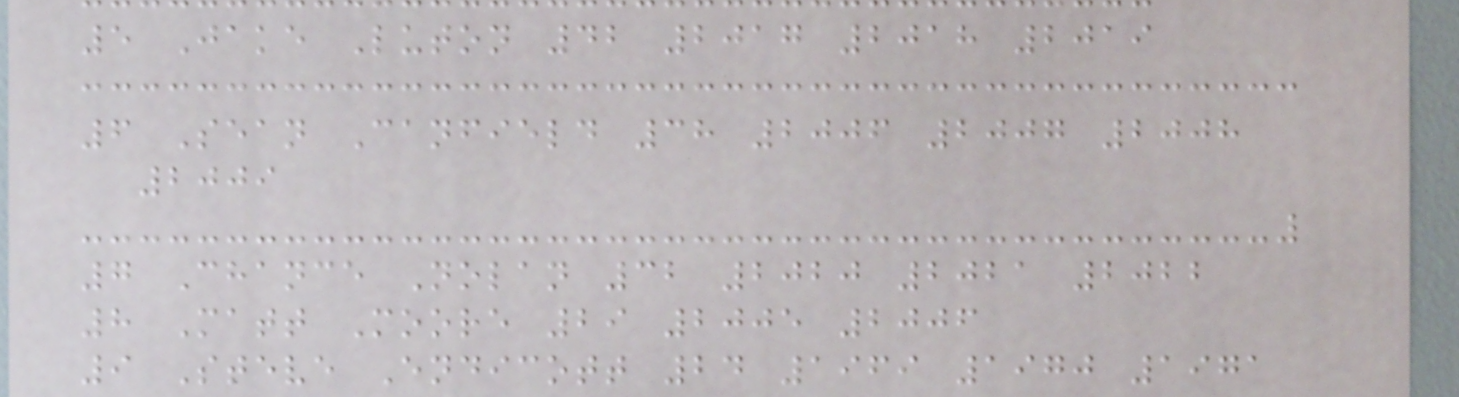5 Jake Luton 42 2017 2018 2019
6 Sean Canfield 38 2006 2007 2008
2009
7 Chance Nolan 32 2020 2021 2022
8 Matt Moore 29 2005 2006
9 Steve Endicott 24 1969 1970 1971
